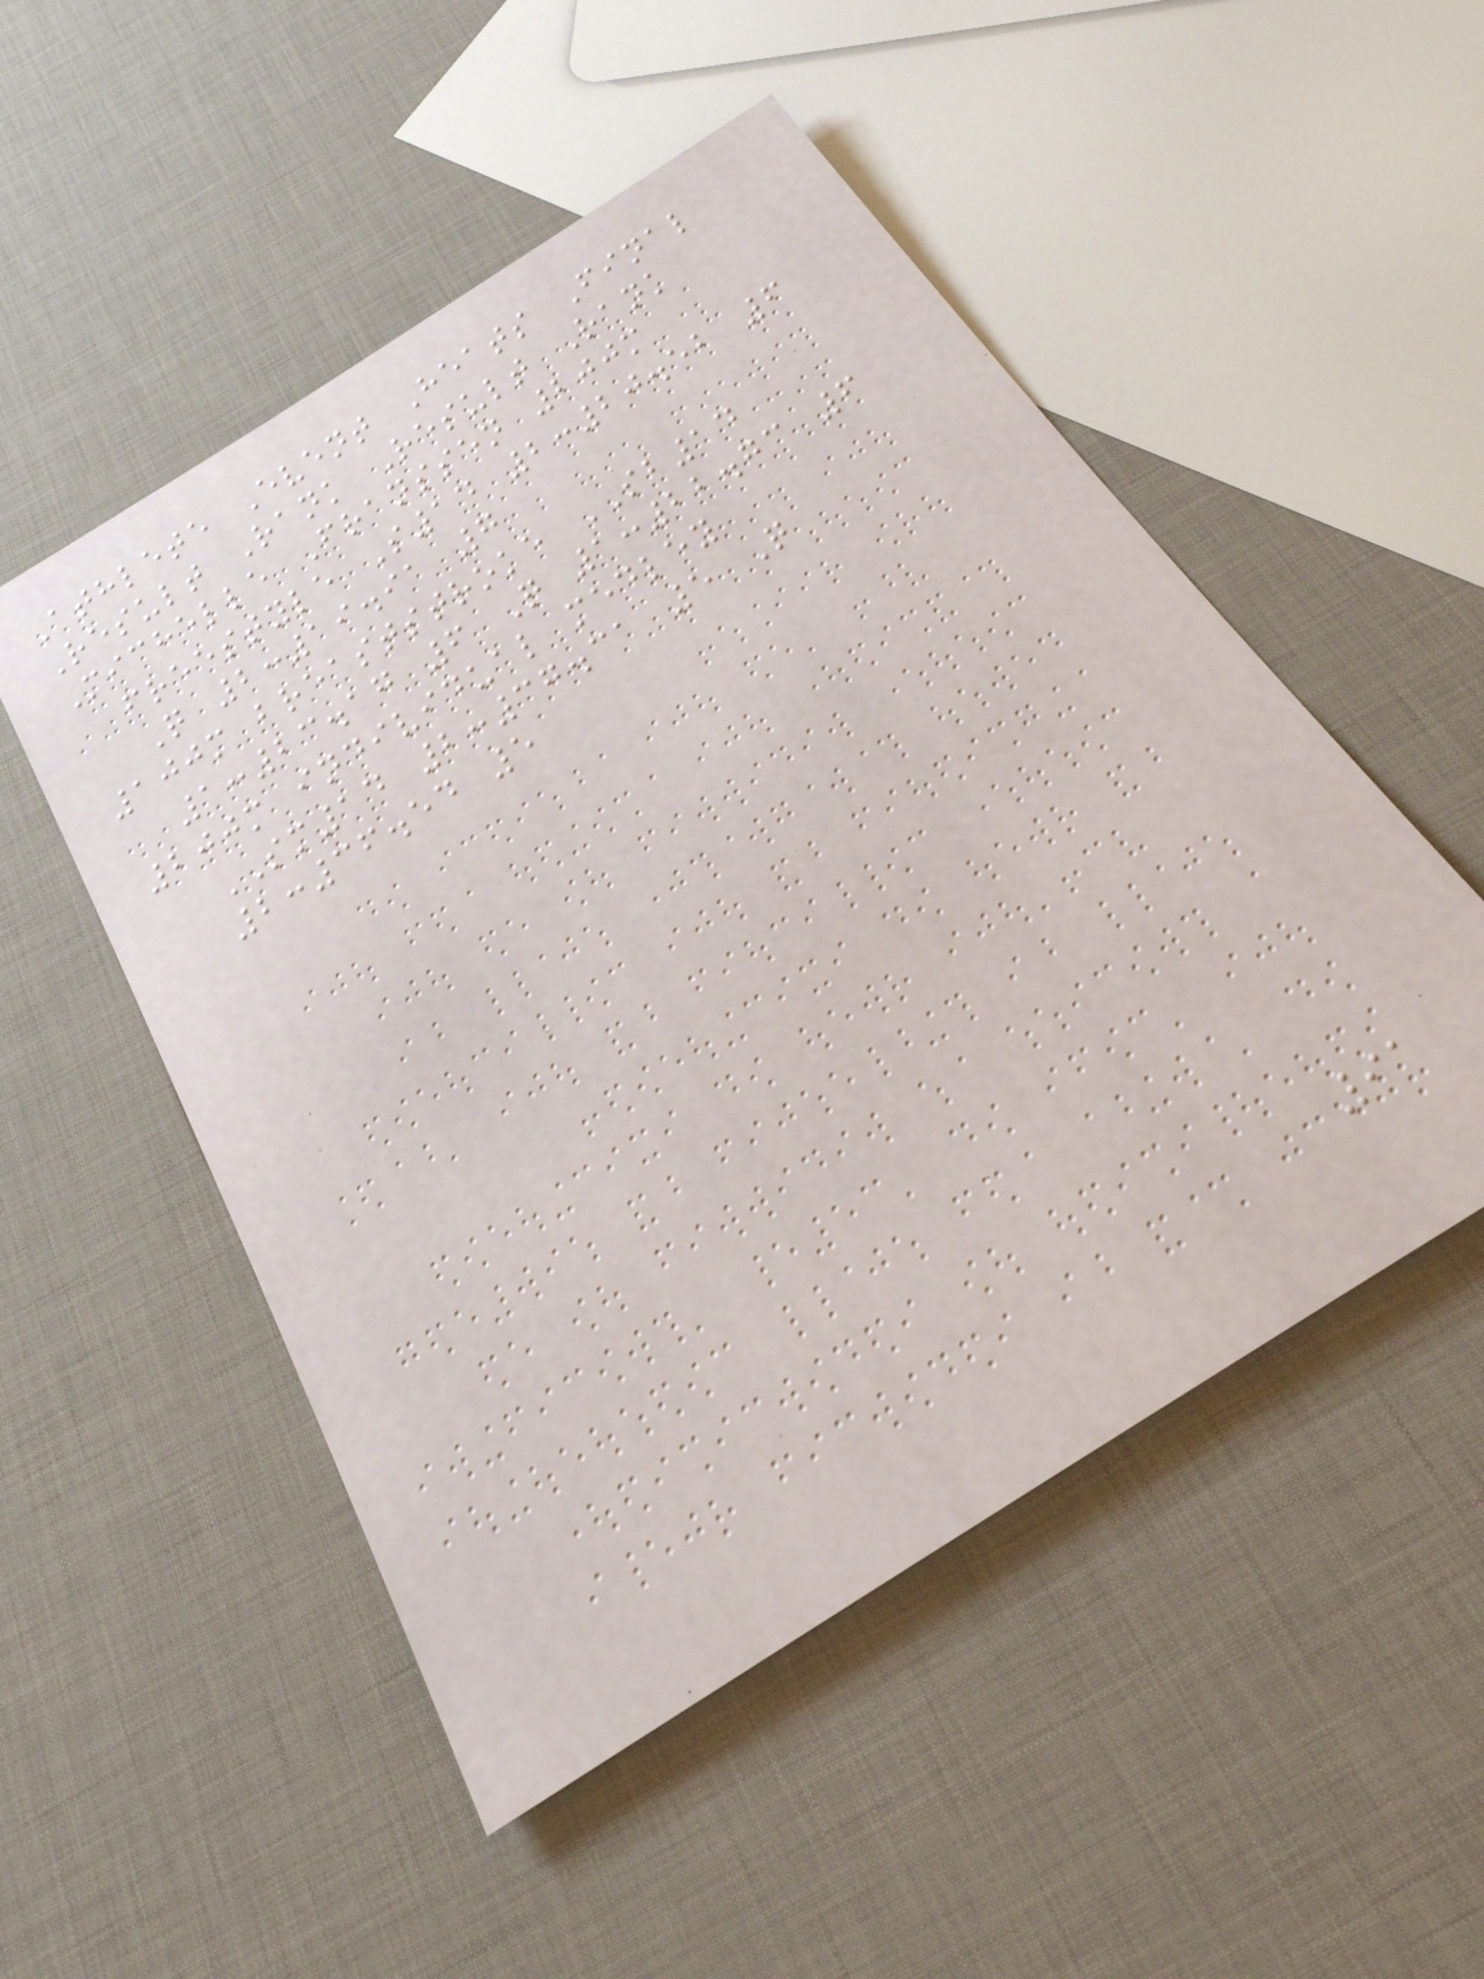Athlete Event Heats Final
Result Rank Result Rank
Michelle Franssen 200m
freestyle S14 2:20.52 6
Q 2:19.91 7
100m breaststroke SB14
1:23.17 6 Q 1:22.73 6
200m individual medley
SM14 2:37.31 5 Q
2:36.54 5
91
